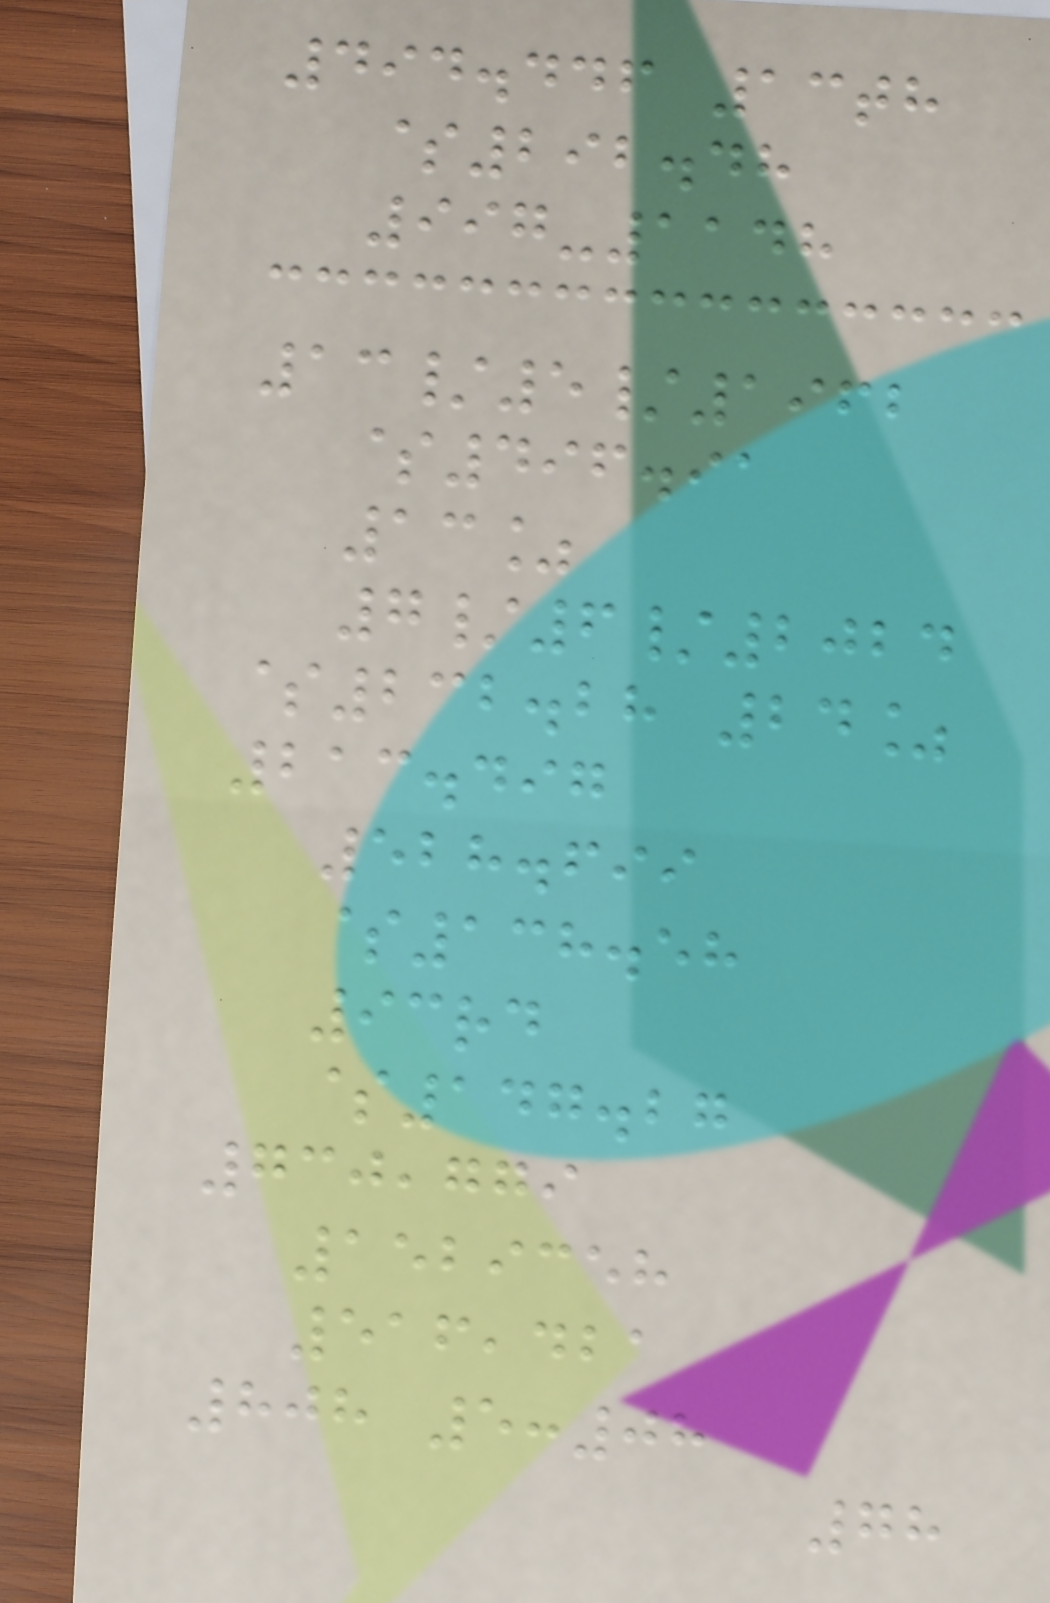494.446 13th
$292.48
997-1148
13/5/1962
$496.91
13%
7/6/2024
$232.28 24%
213.497
528.699
$138.58
93rd
$147.27
730,779
1529358
516,421
808 5:08
78
